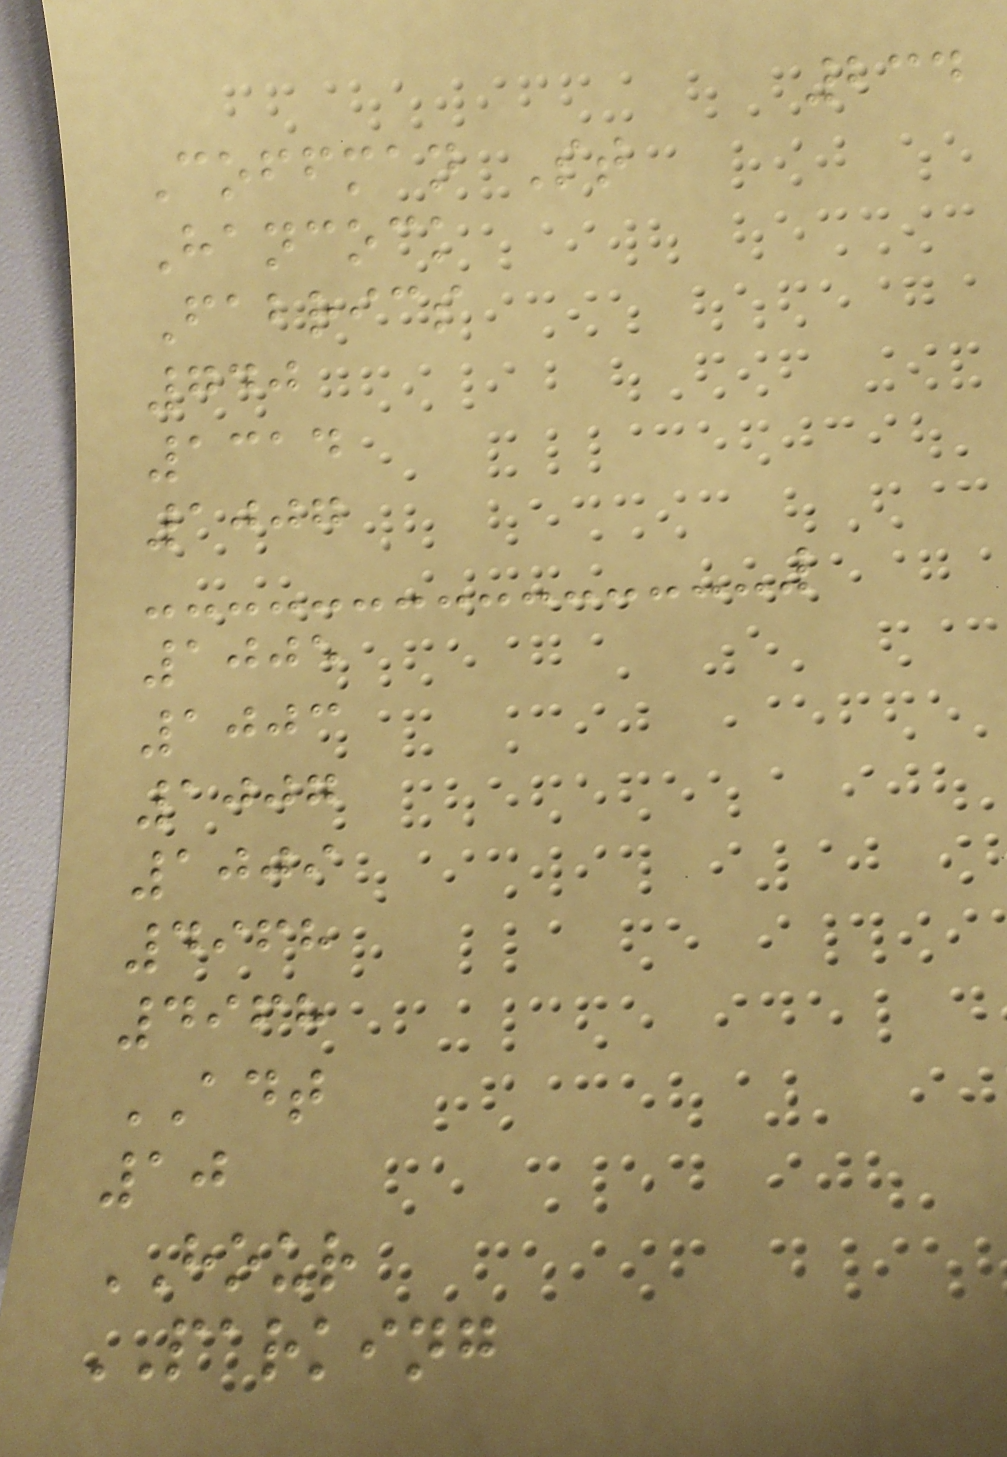234
Coffman St
Hancock
Fabrics
740
1314
1007
1005
1003
1007
1009
4968
4968
ADT
10
HOUR
PARKING
